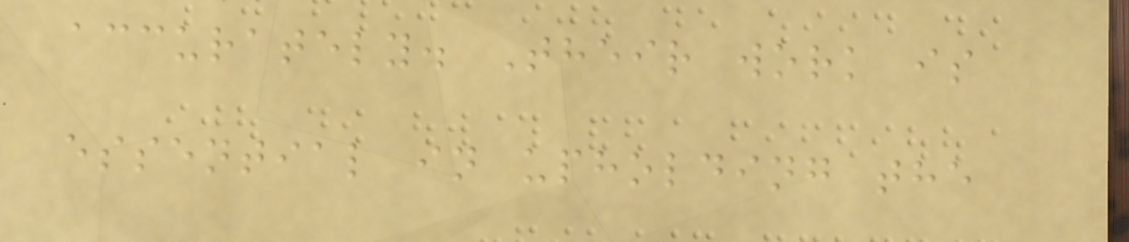accurately. Their work is
essential in upholding the
